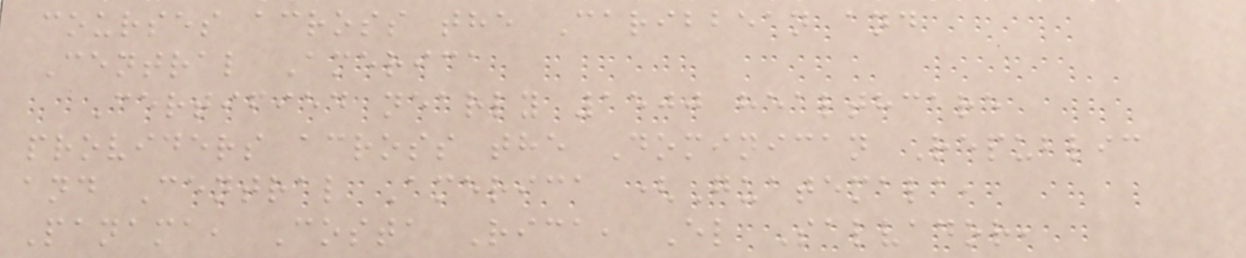courses across the Caribbean and
Central America
Certified nearly 1500 healthcare
providers across the Dominican Republic
and Central America (Guatemala,
Panama, Costa Rica, El Salvador,
